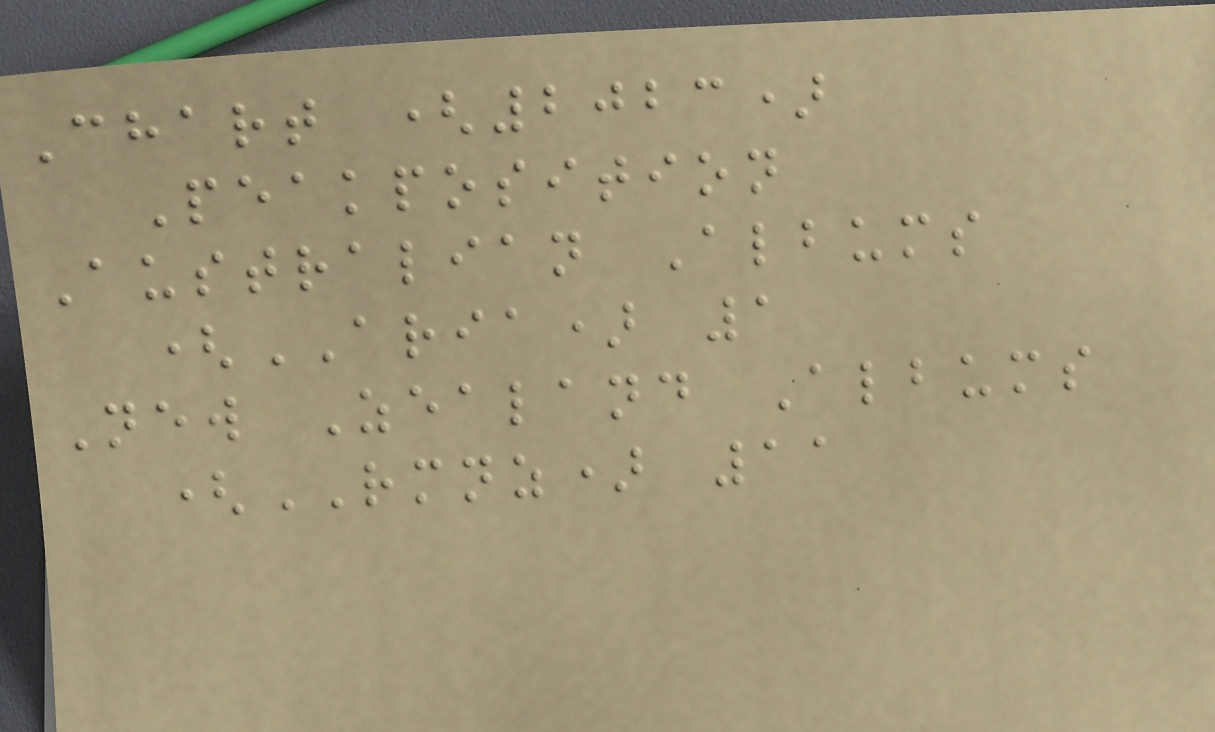Chart (2023)
Peakposition
Australian Albums
(ARIA) 1
New Zealand Albums
(RMNZ) 11
